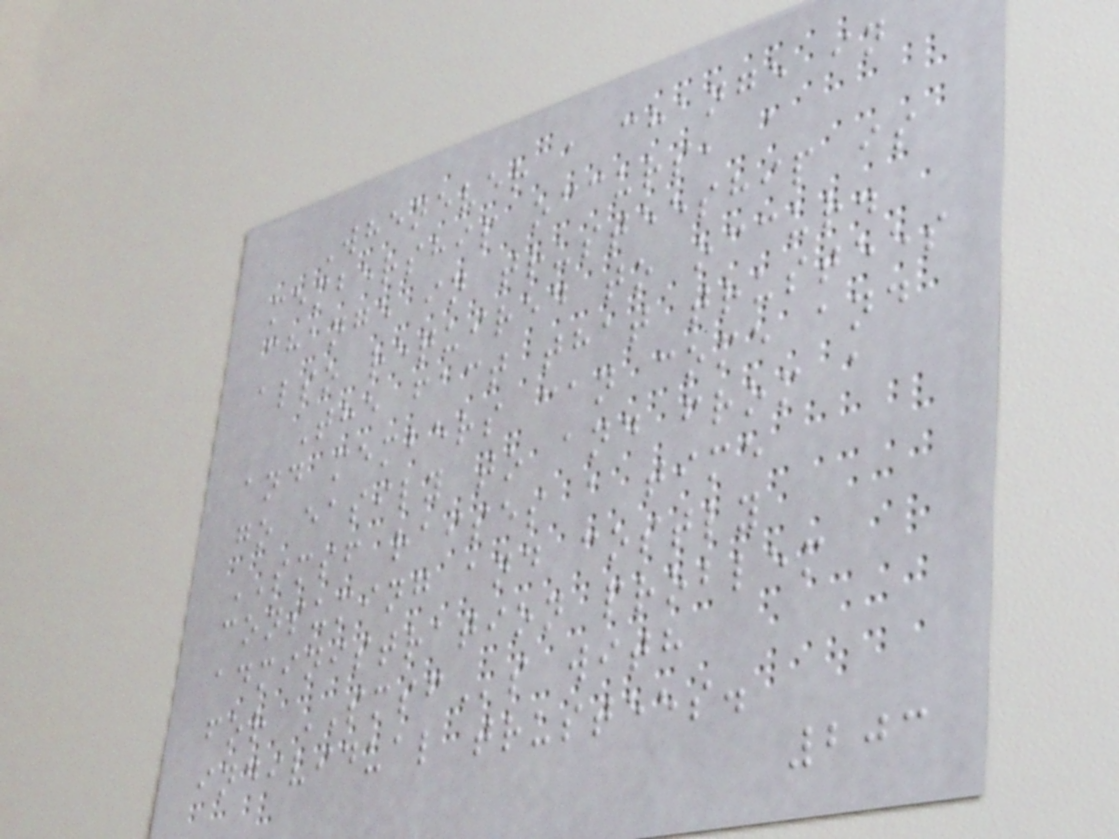Whenever a change in
membership occurs, a
change in trusteeship is
also required to occur.
The fact that trustees
and members can come and
go easily to and from a
SMSF raises a time
consuming and costly
administration problem
for SMSFs with
individual trustees.
203
